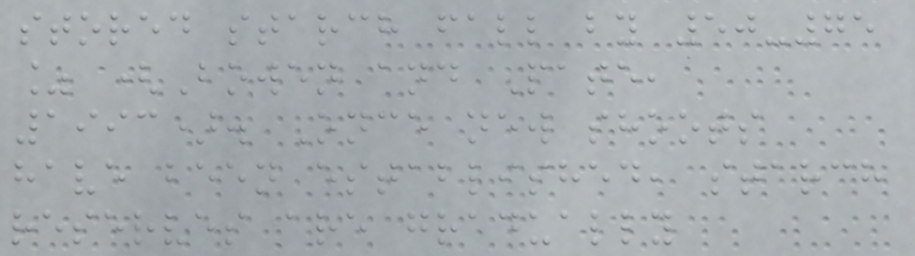stored starch fall by 50-75
% (Bowen and Pate,
1993). Once new shoots
have been established, starch
reserves are gradually
